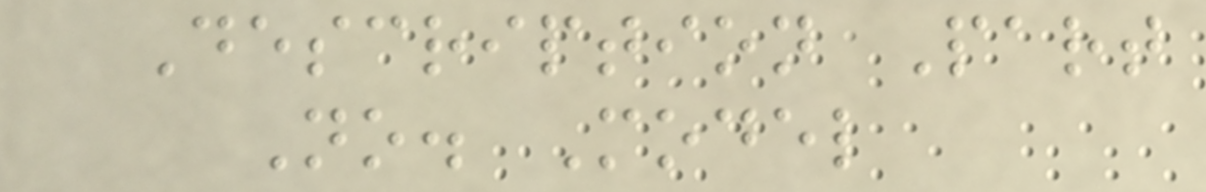Description Part
No. Model
